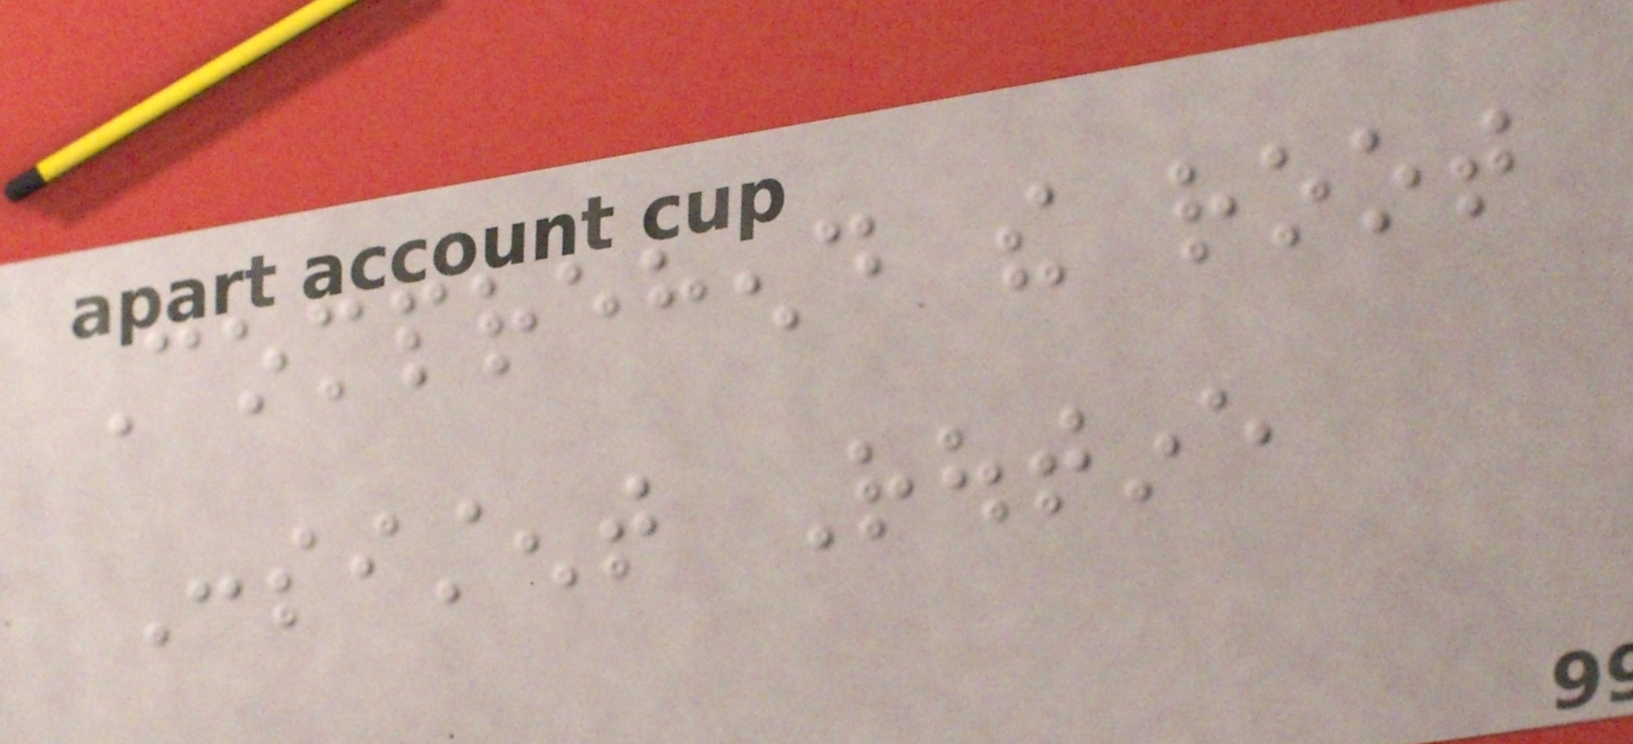Comprehend the root
Consistent Routine
